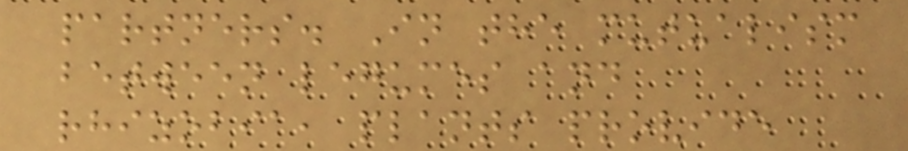partners. In the mutualism
between legumes and
rhizobia, plants provide
